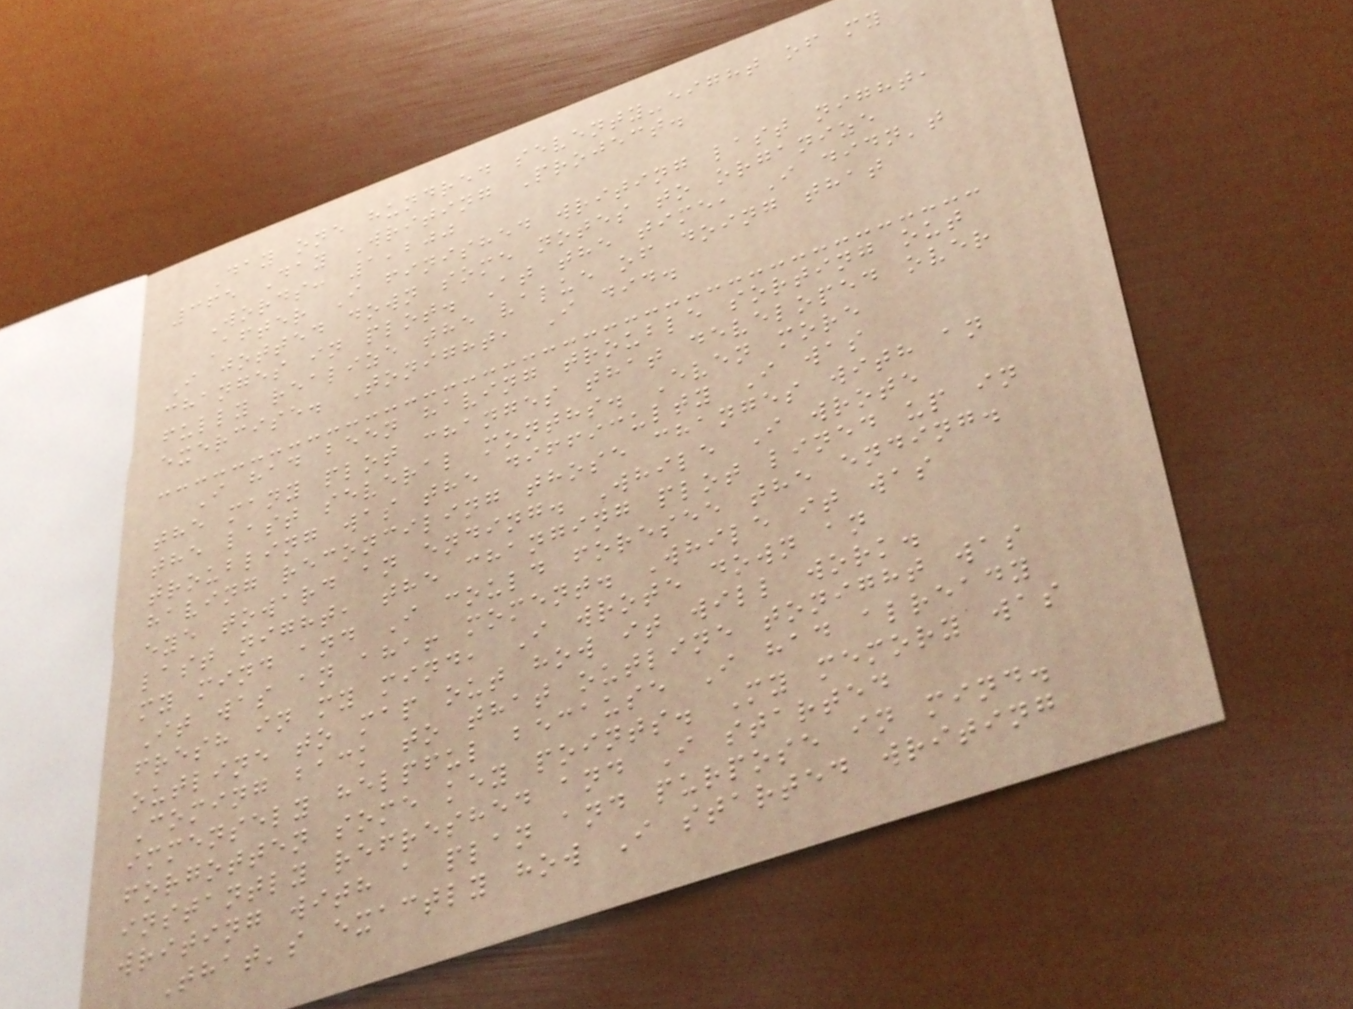Day one hundred seventy-eight of my
365 Day Writing Project.
Words: 1,200
After I finished writing last night,
I jotted down some notes to organize
changes in plot. At the time, I didn't
fully realize the value of doing that
exercise. Tonight, I did.
I had been having trouble sorting out
the many plot changes that developed over
the last several months. Even more
troubling was the difficulty I was
having reconciling those changes with an
eye toward an ending. While I wrote
last night, the changing plot lined up in
my mind and I could foresee the ending.
It was an aha! moment. While it was
fresh in my mind, I wrote down an
outline to map out how it will work.
Coming back to that outline tonight was
immensely helpful because I had already
forgotten some key points. My memory was
instantly refreshed and I started
writing with a plan and purpose in mind.
That's exactly how I started writing
